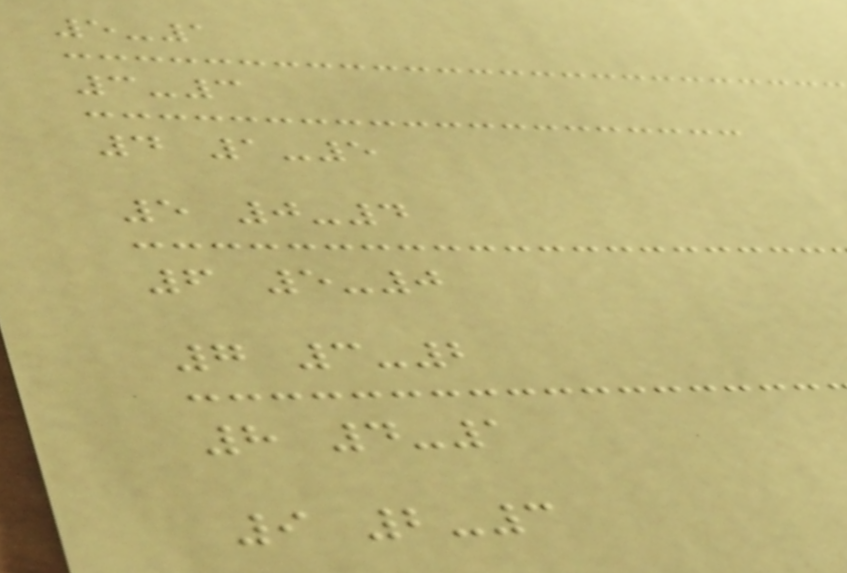5-1
3-3
4 1-5
5 0-4
6 5-0
7 3-2
8 4-1
9 2-3
